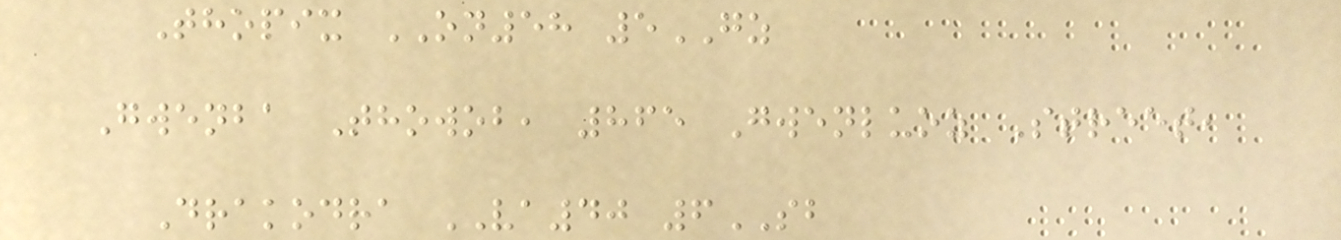Thopix ON58 5GZ
Gwenba Thowob, 865 Gwenluoz Street,
Drakodra VA40 6SB
